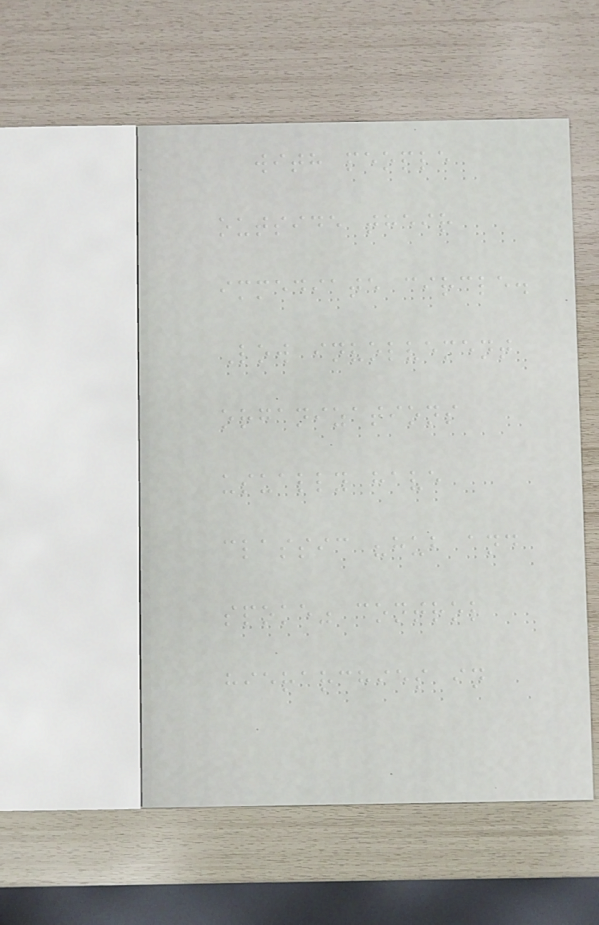with people
outside their
immediate circle.
Low involvement
organizations
usually have
classic "hub and
spoke" control
hierarchies in
